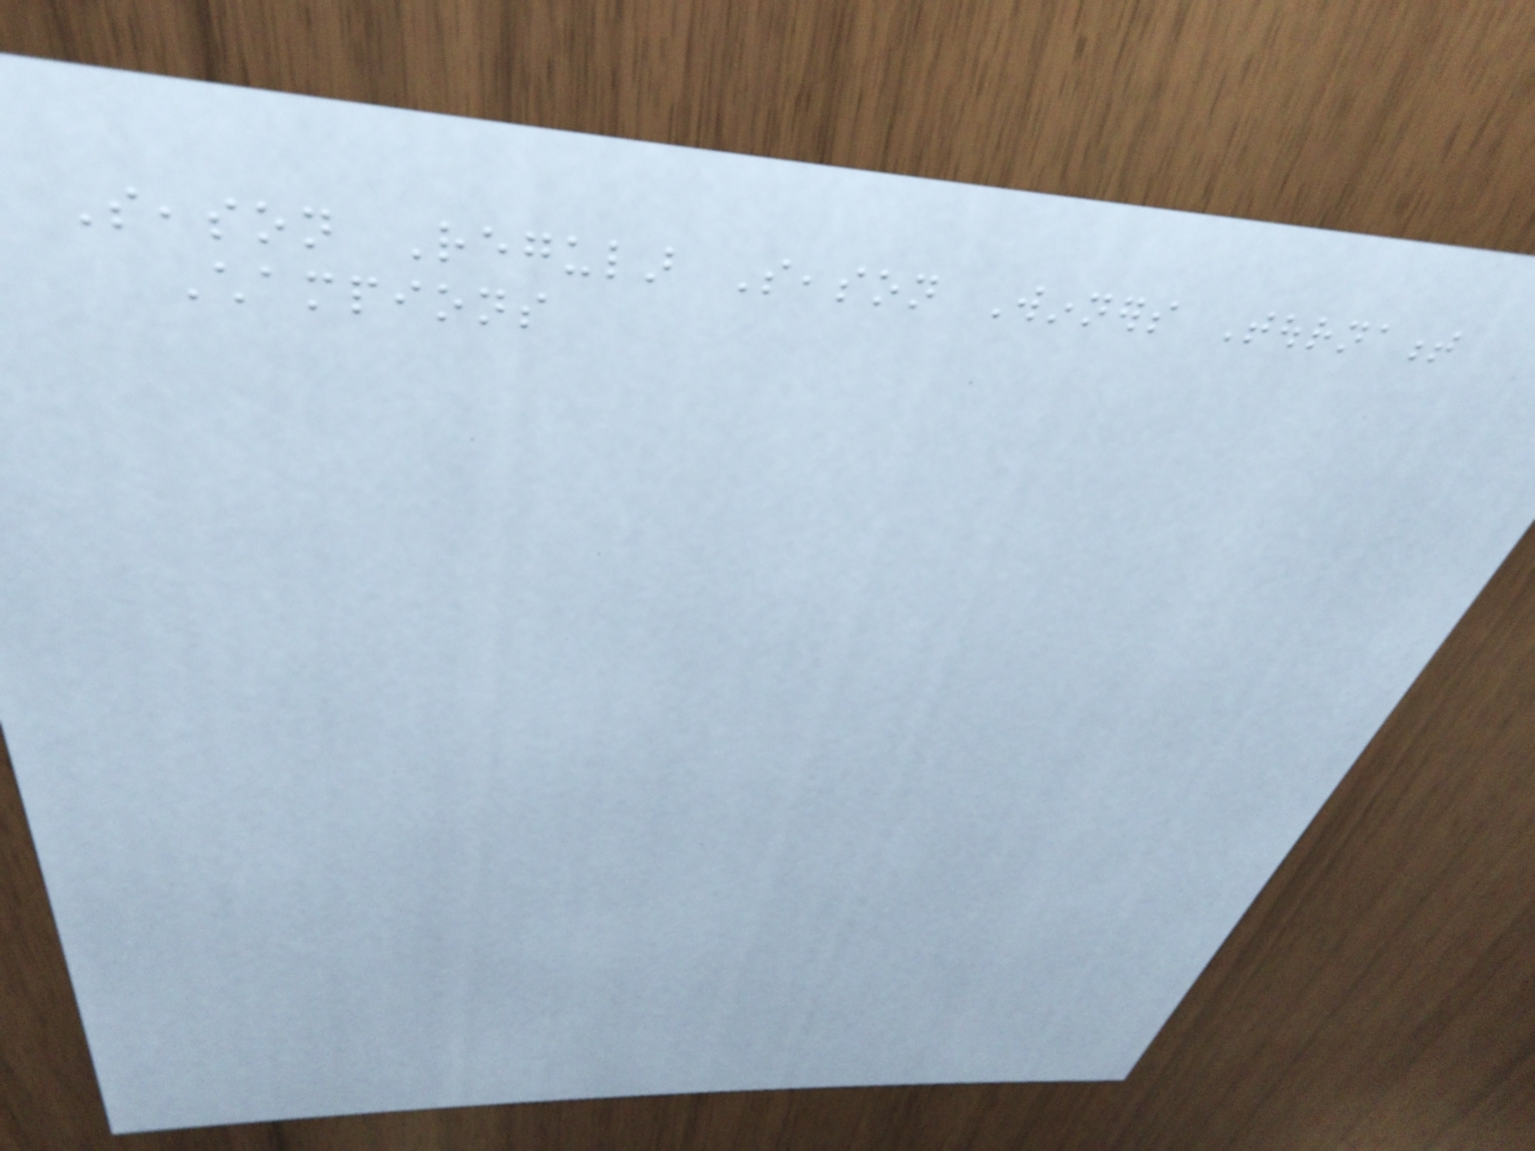Season Regular Season Winners Tournament
Champions
